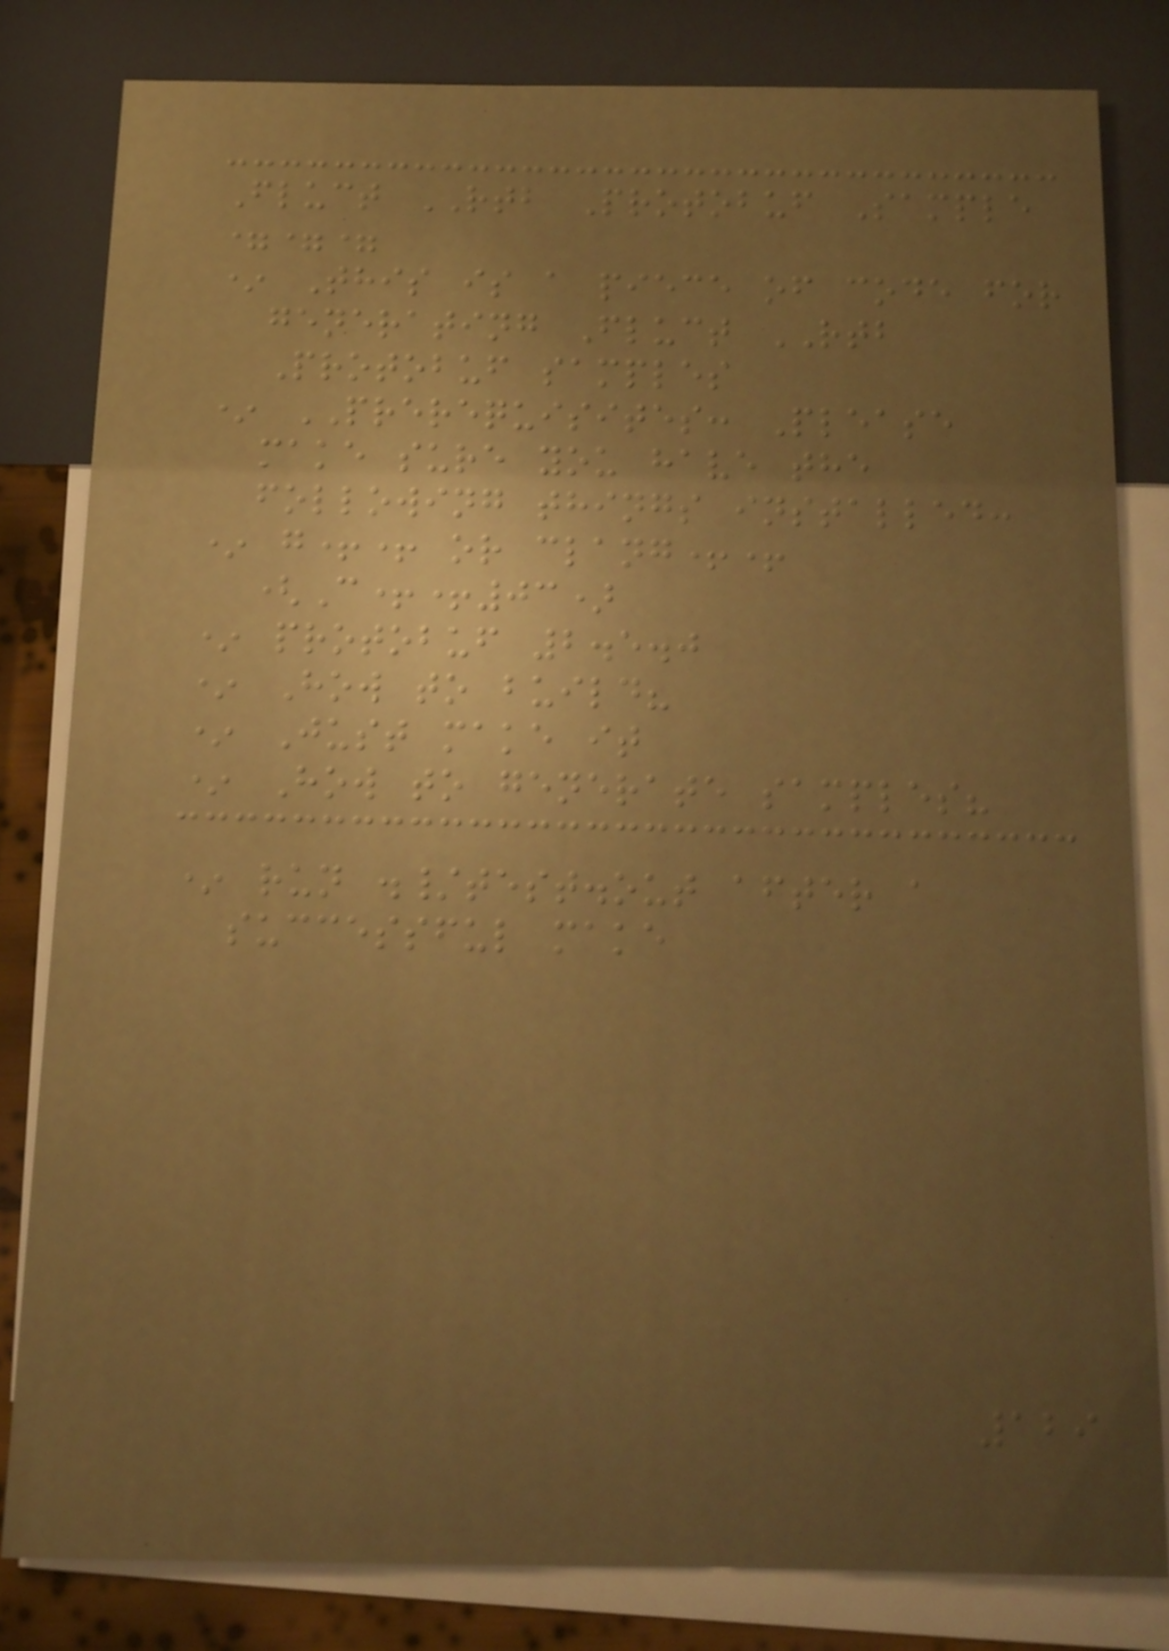Fluct RTB Protobuf Sample
===
* This is a piece of code for
generating Fluct RTB
Protobuf samples
* PREREQUISITES: Please
make sure you have the
following things installed:
* g++ or clang++
(C++03)
* protobuf 2.5.0
* How to build?
* Just make it
* How to generate samples?
* run ./test.out after a
successful make
129
